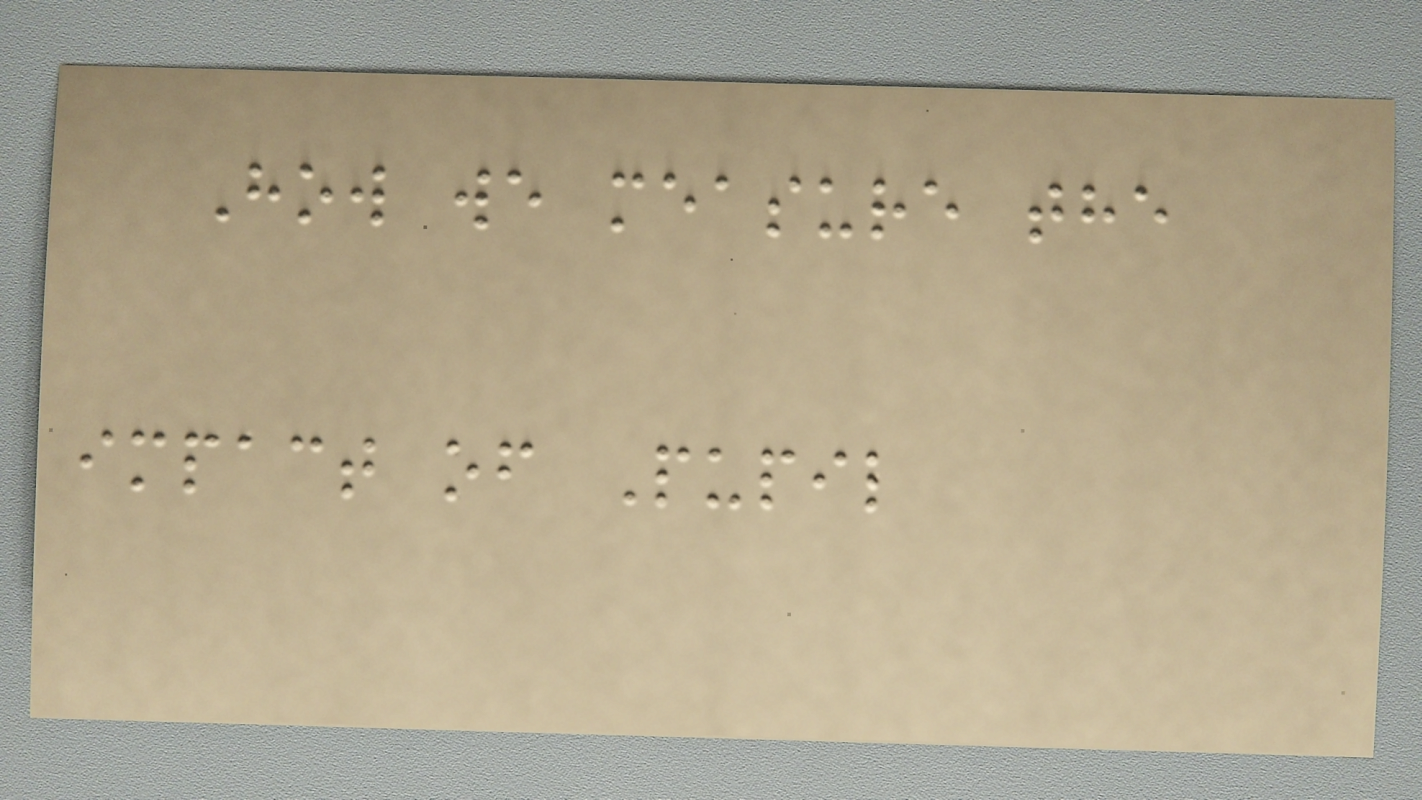How we measure the
impact of Pupil
